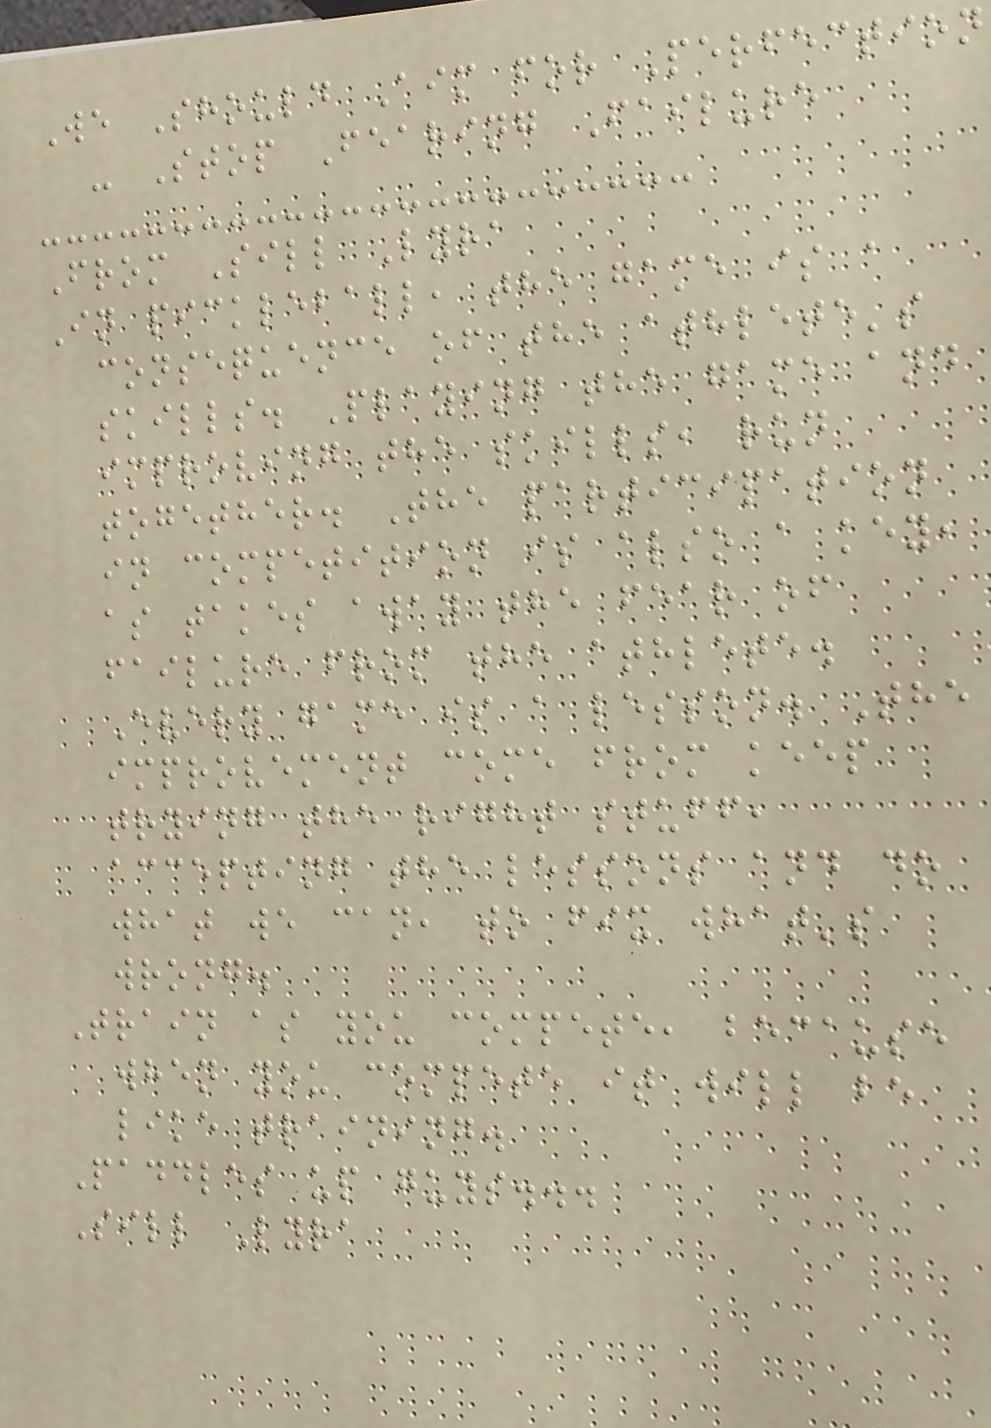We Should Aim for Perfection
- Stop Fearing Failure
From Sill Lyra
In pickleball, the game is a
consequence of the athlete's
skills. Playing the game and
improving the skills, run
together. The participation
in competition is also a key,
as takes away the fear of
failure from the athlete.
Every game is a lesson. The
improvement come from keep
trying the right stuff,
accepting the lessons and do
what we can, to fix what's
wrong.
Train as you compete, because
when you compete it will be
like training.
Paddles up guys...
Sill Lyra
